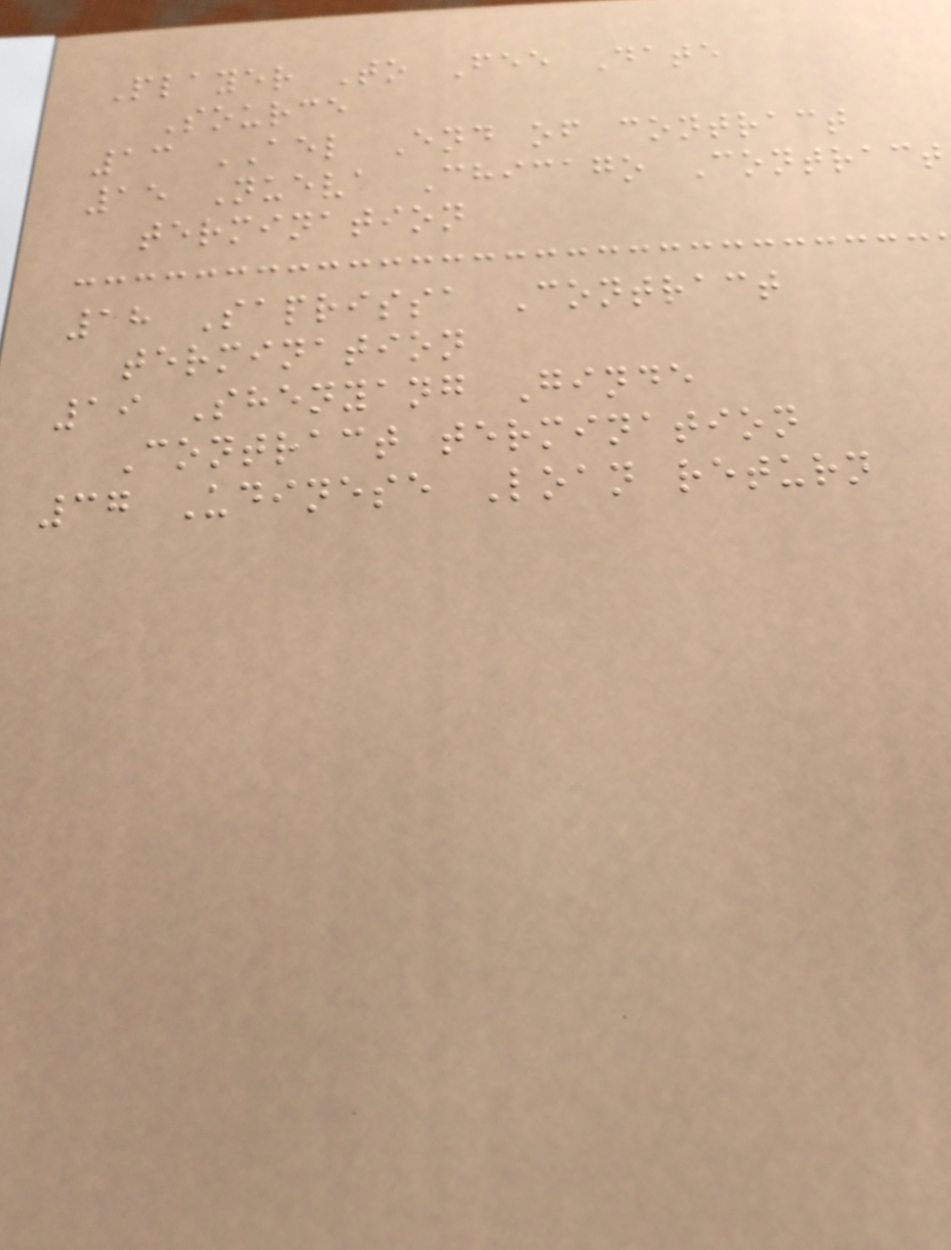Player To Fee Date
Source
13 AEL End of contract
15 Nueva Chicago Contract
termination
18 Saprissa Contract
termination
19 Shenyang Ginde
Contract termination
37 Udinese Loan return
